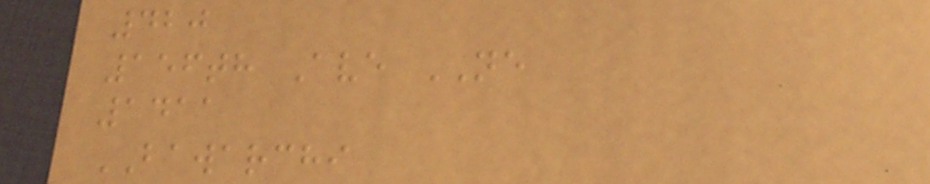420
156th Ave NE
1411
BAWARCHI
